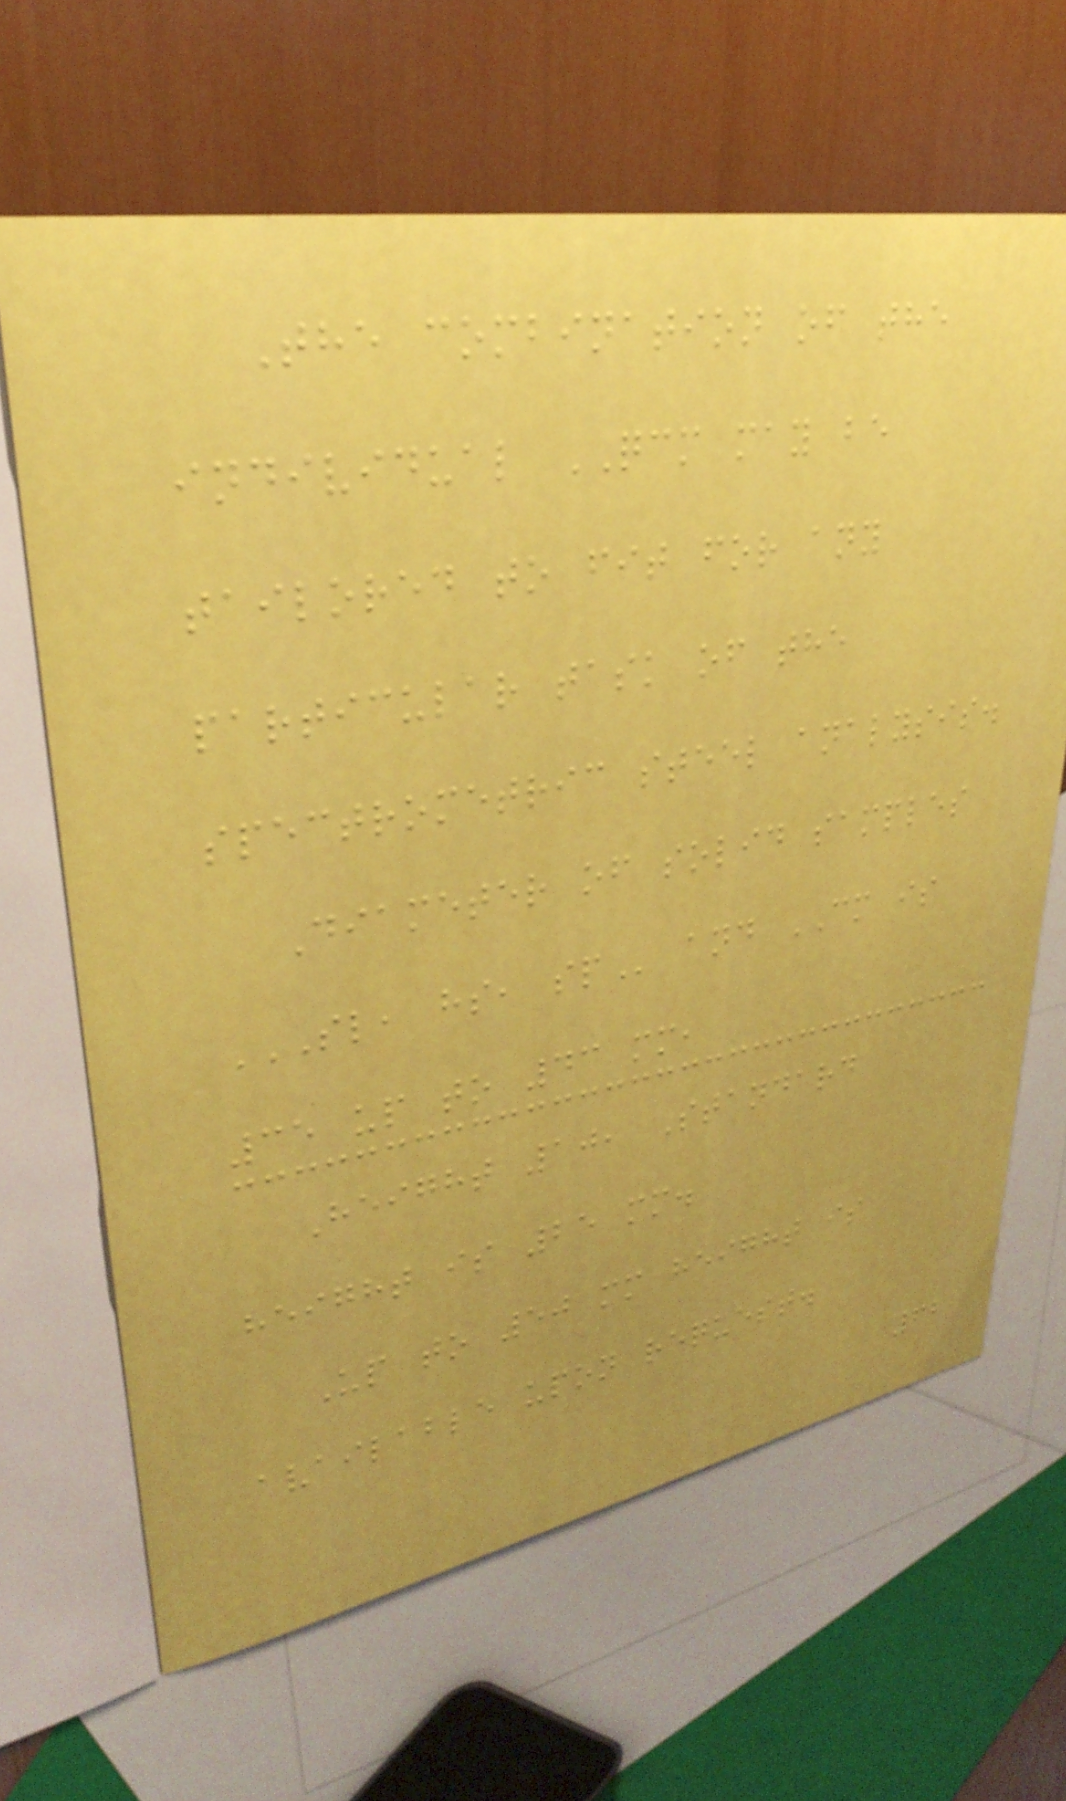The combination of the
individual QCM may be
tailored to fit for any
particular task of the
spectrometric steel analysis.
Diameter of solid samples
SL, HS, SP and CM is
35 up to 43 mm,
Height 10, Standard
height is 25 mm.
Up to 50 mm height is
available upon request.
62
